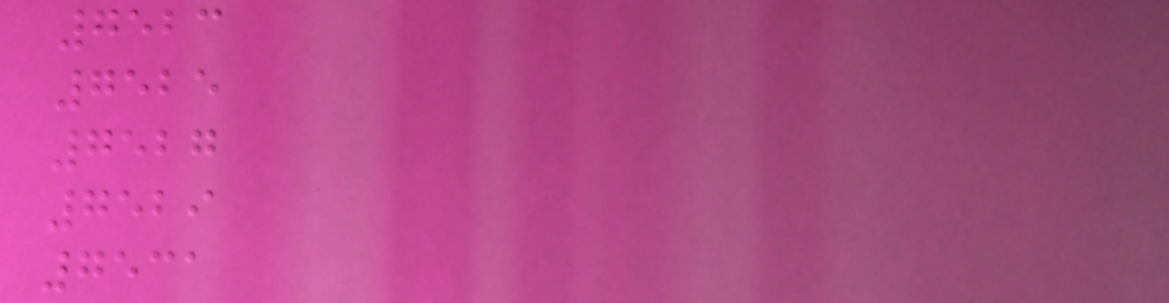7523
7525
7527
7529
7531
